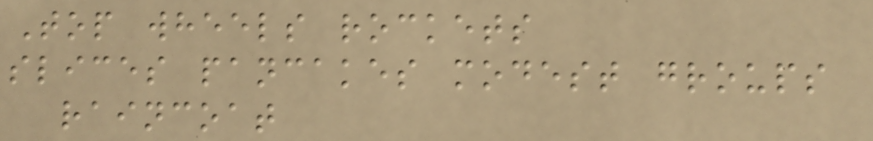Top wheels rockets
slices pancakes modest groups
raincoat
